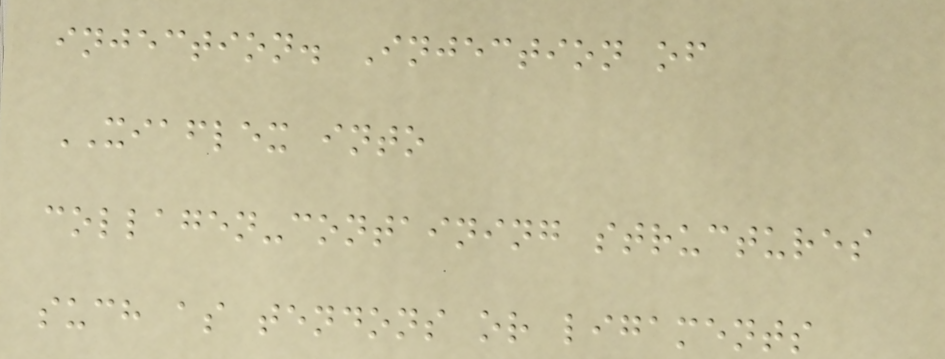injection. Injection of
XIAFLEX into
collagen-containing structures
such as tendons or ligaments
